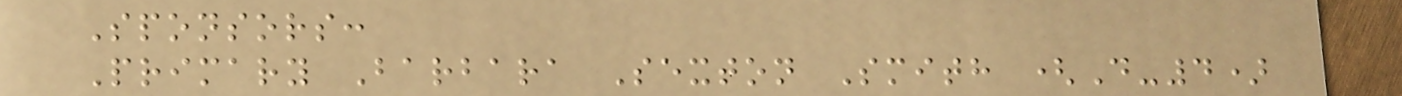Sponsors:
Primary Barbara Sexton Smith (D-4)
